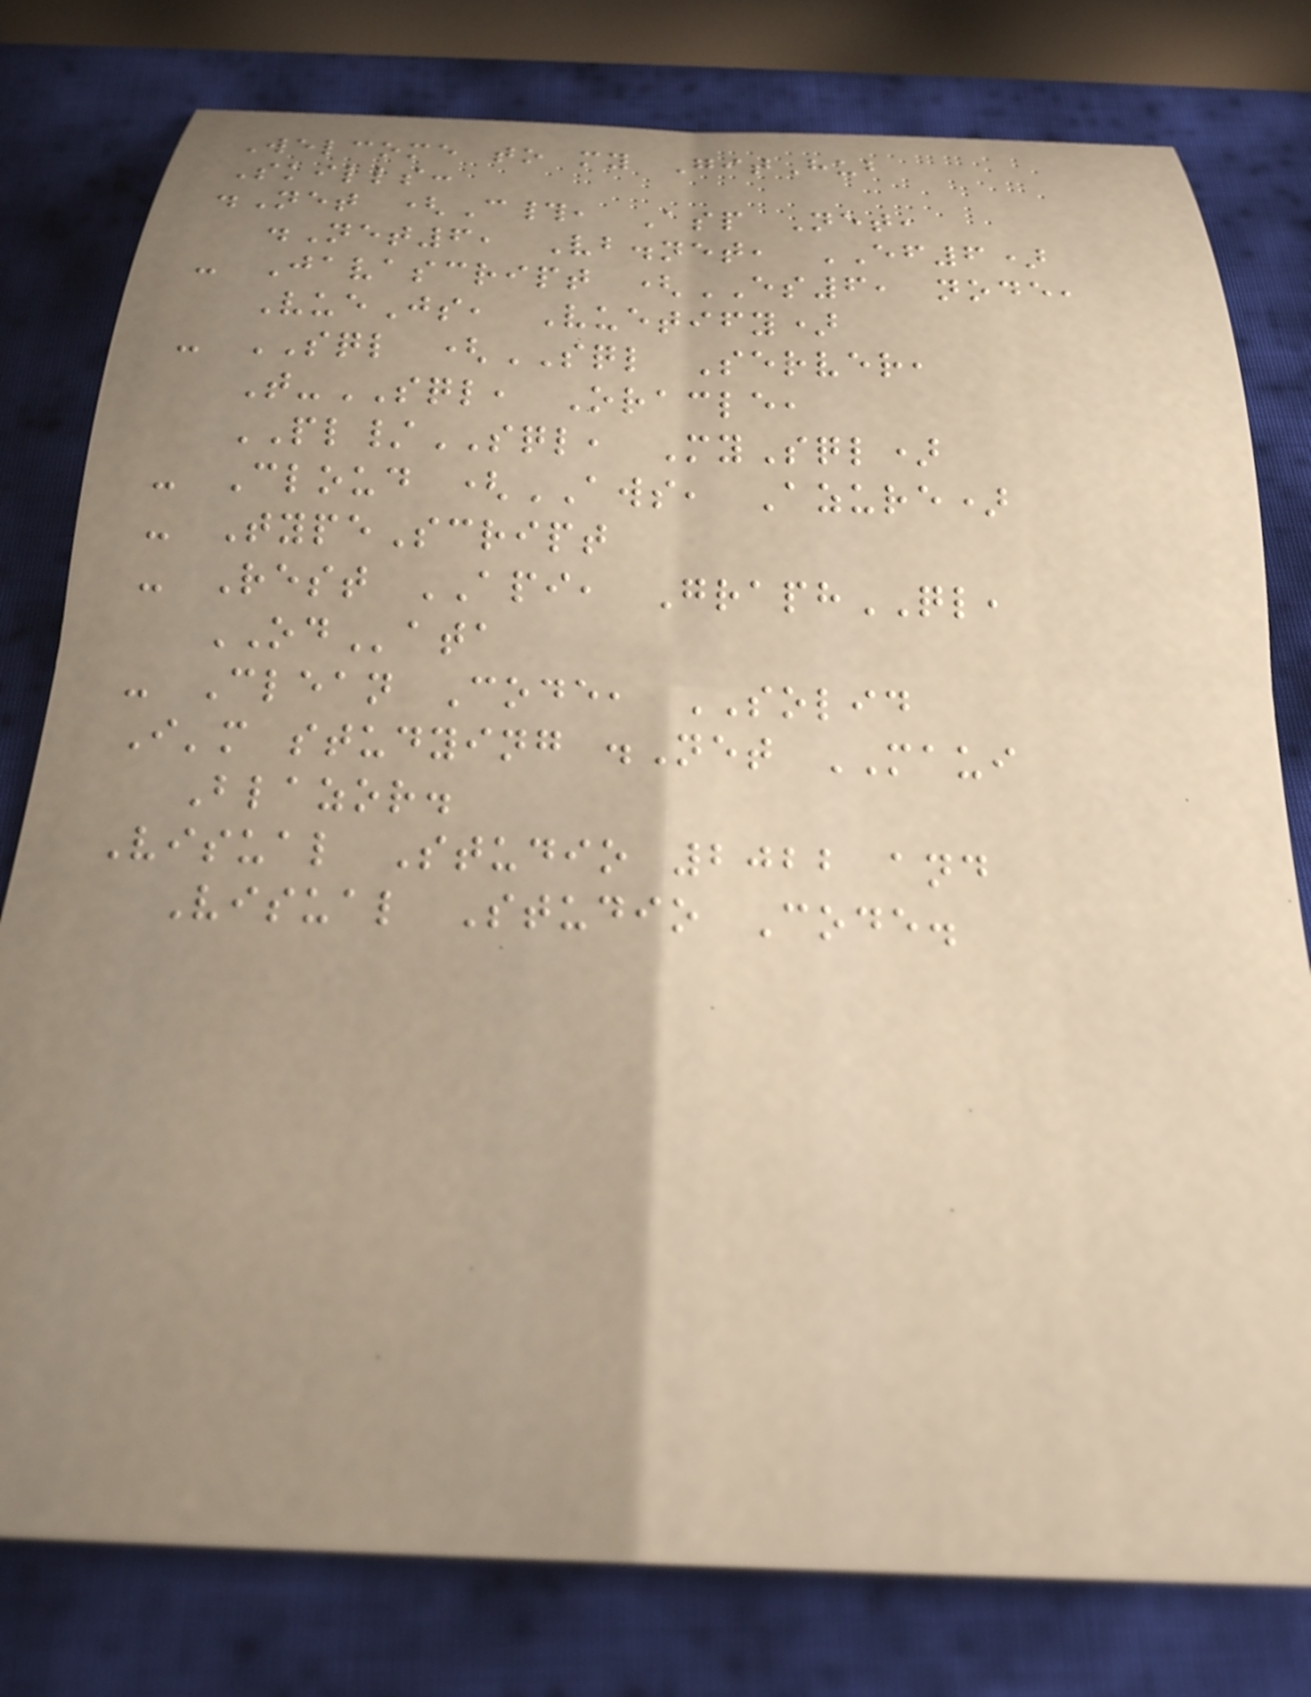Welcome to my GitHub
Skills:
.Net (C#, Asp Net,
.Net6, Vb.net, EF6)
- Javascript (ES6, node,
VueJs, Vuetify)
- SQL (SQL Server,
T-SQL, Oracle,
PL/SQL, MySql)
- Cloud (AWS, Azure)
- TypeScript
- Rest API, GraphQL,
OData
- Clean Code, SOLID
I'm studying .Net MAUI
Blazor.
Visual Studio 2022 and
Visual Studio Code.
